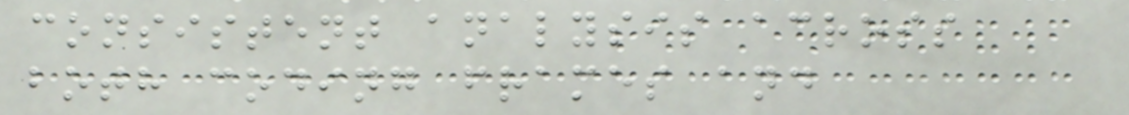consistent analysis across
both coding frames and
